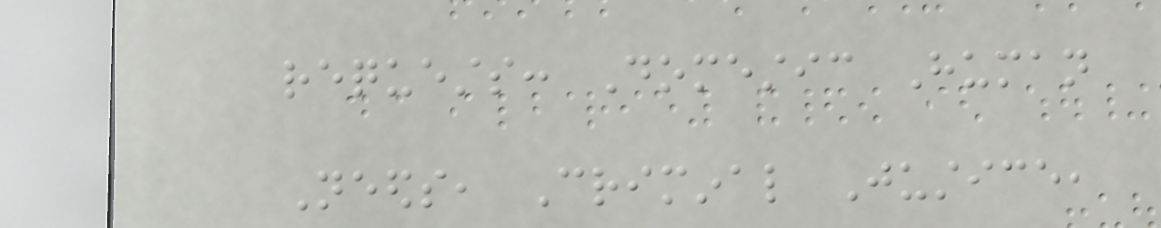requests: Domestic Human
Needs, Criminal Justice,
